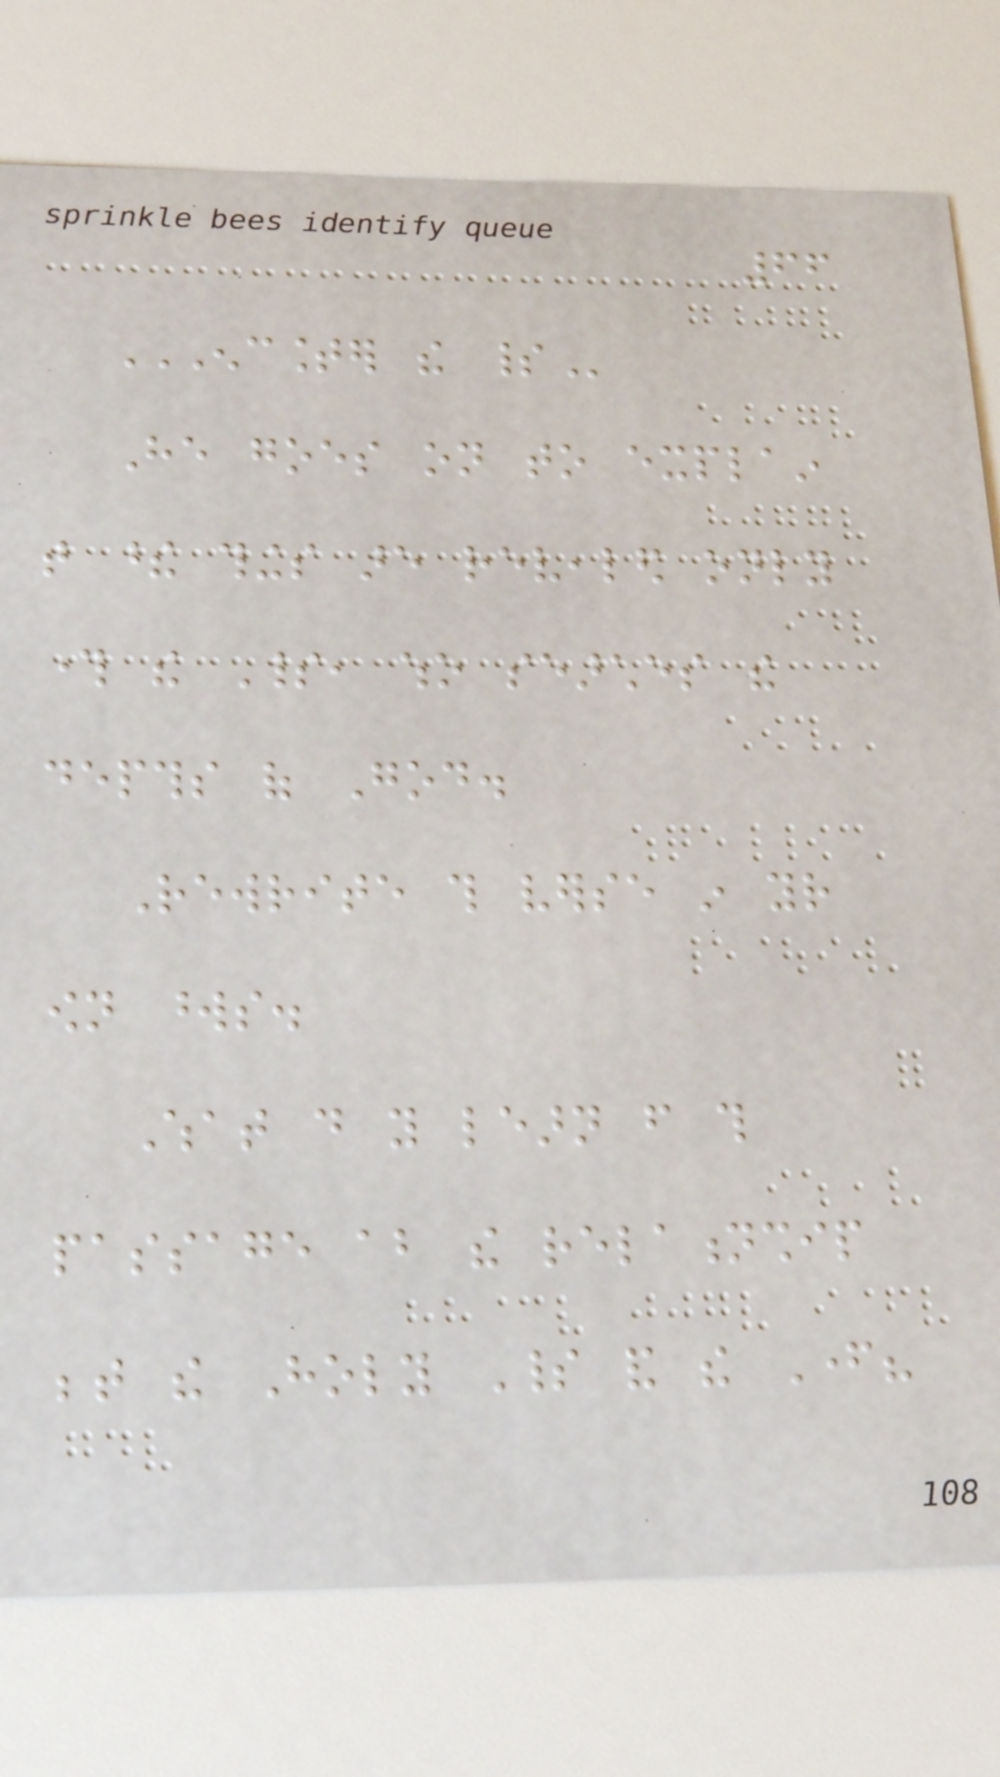66
ENCOUNTER THE SPIRIT
He goes on to explain
that these things are revealed only
through the Spirit, who searches the
depths of God.
Rewrite this verse in your
own words.
What do you learn from this
passage about the relationship
between the Holy Spirit and the Father?
